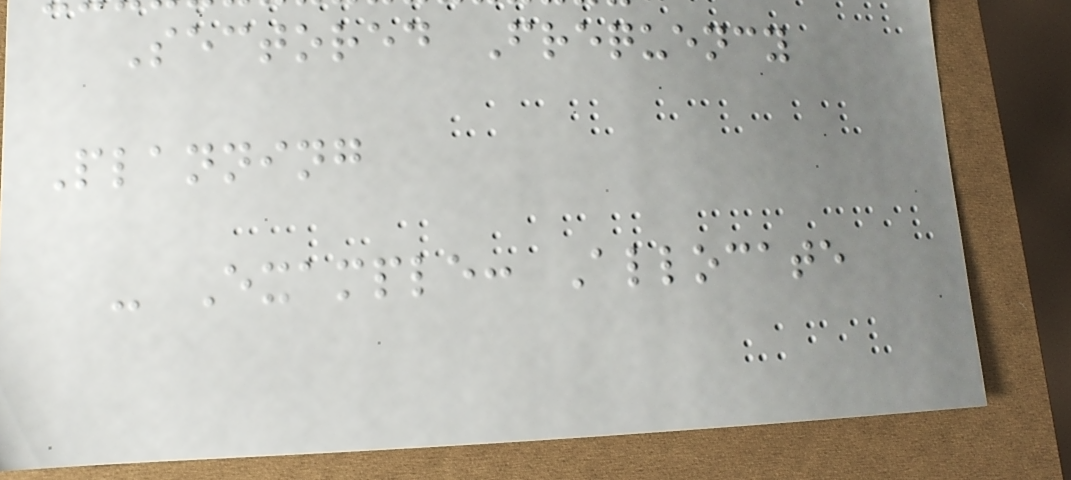Sectored Frequency
Planning
- Example: Allocate
